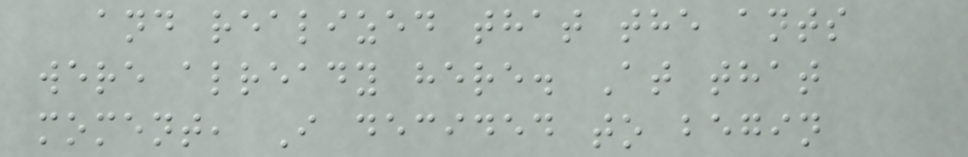and realized that the ants
were already here. At that
moment, I decided to begin
